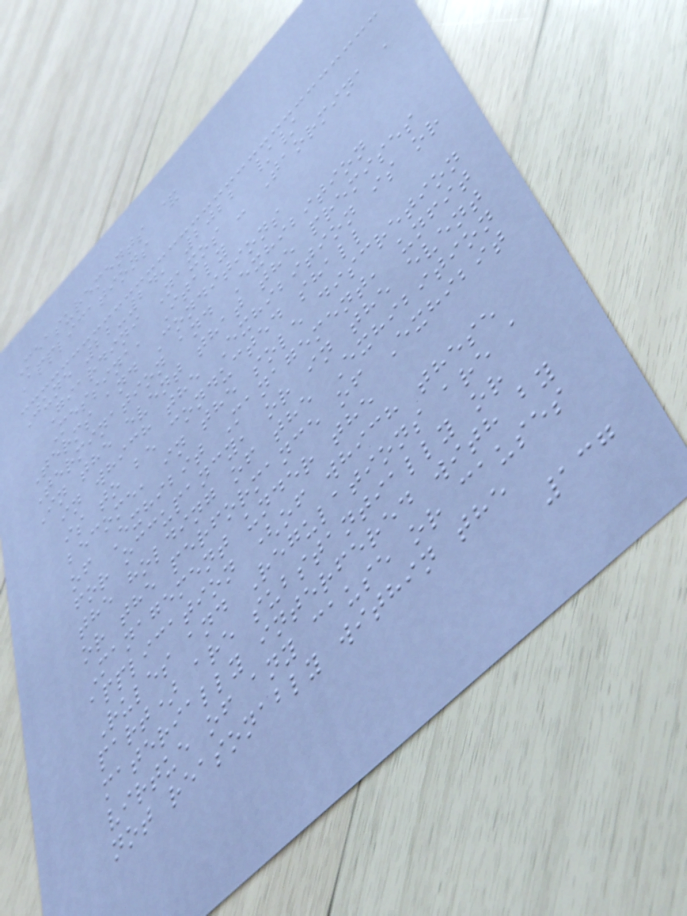Measurements &
Applications
June 22-24, 2022 //
Giardini Naxos - Taormina ,
Messina, Italy
Terms and Conditions
Termination and Exhibition
In the event that the premises
in which the Exhibition is or
is to be conducted shall
become, in the sole discretion
of Exhibit Management, unfit
for occupancy, or in the event
the holding of the Exhibition
or the performance of Exhibit
Management under the
application (of which these
Rules and Regulations are a
part) are substantially or
materially interfered with by
virtue of any cause or causes
not reasonably within the
137
